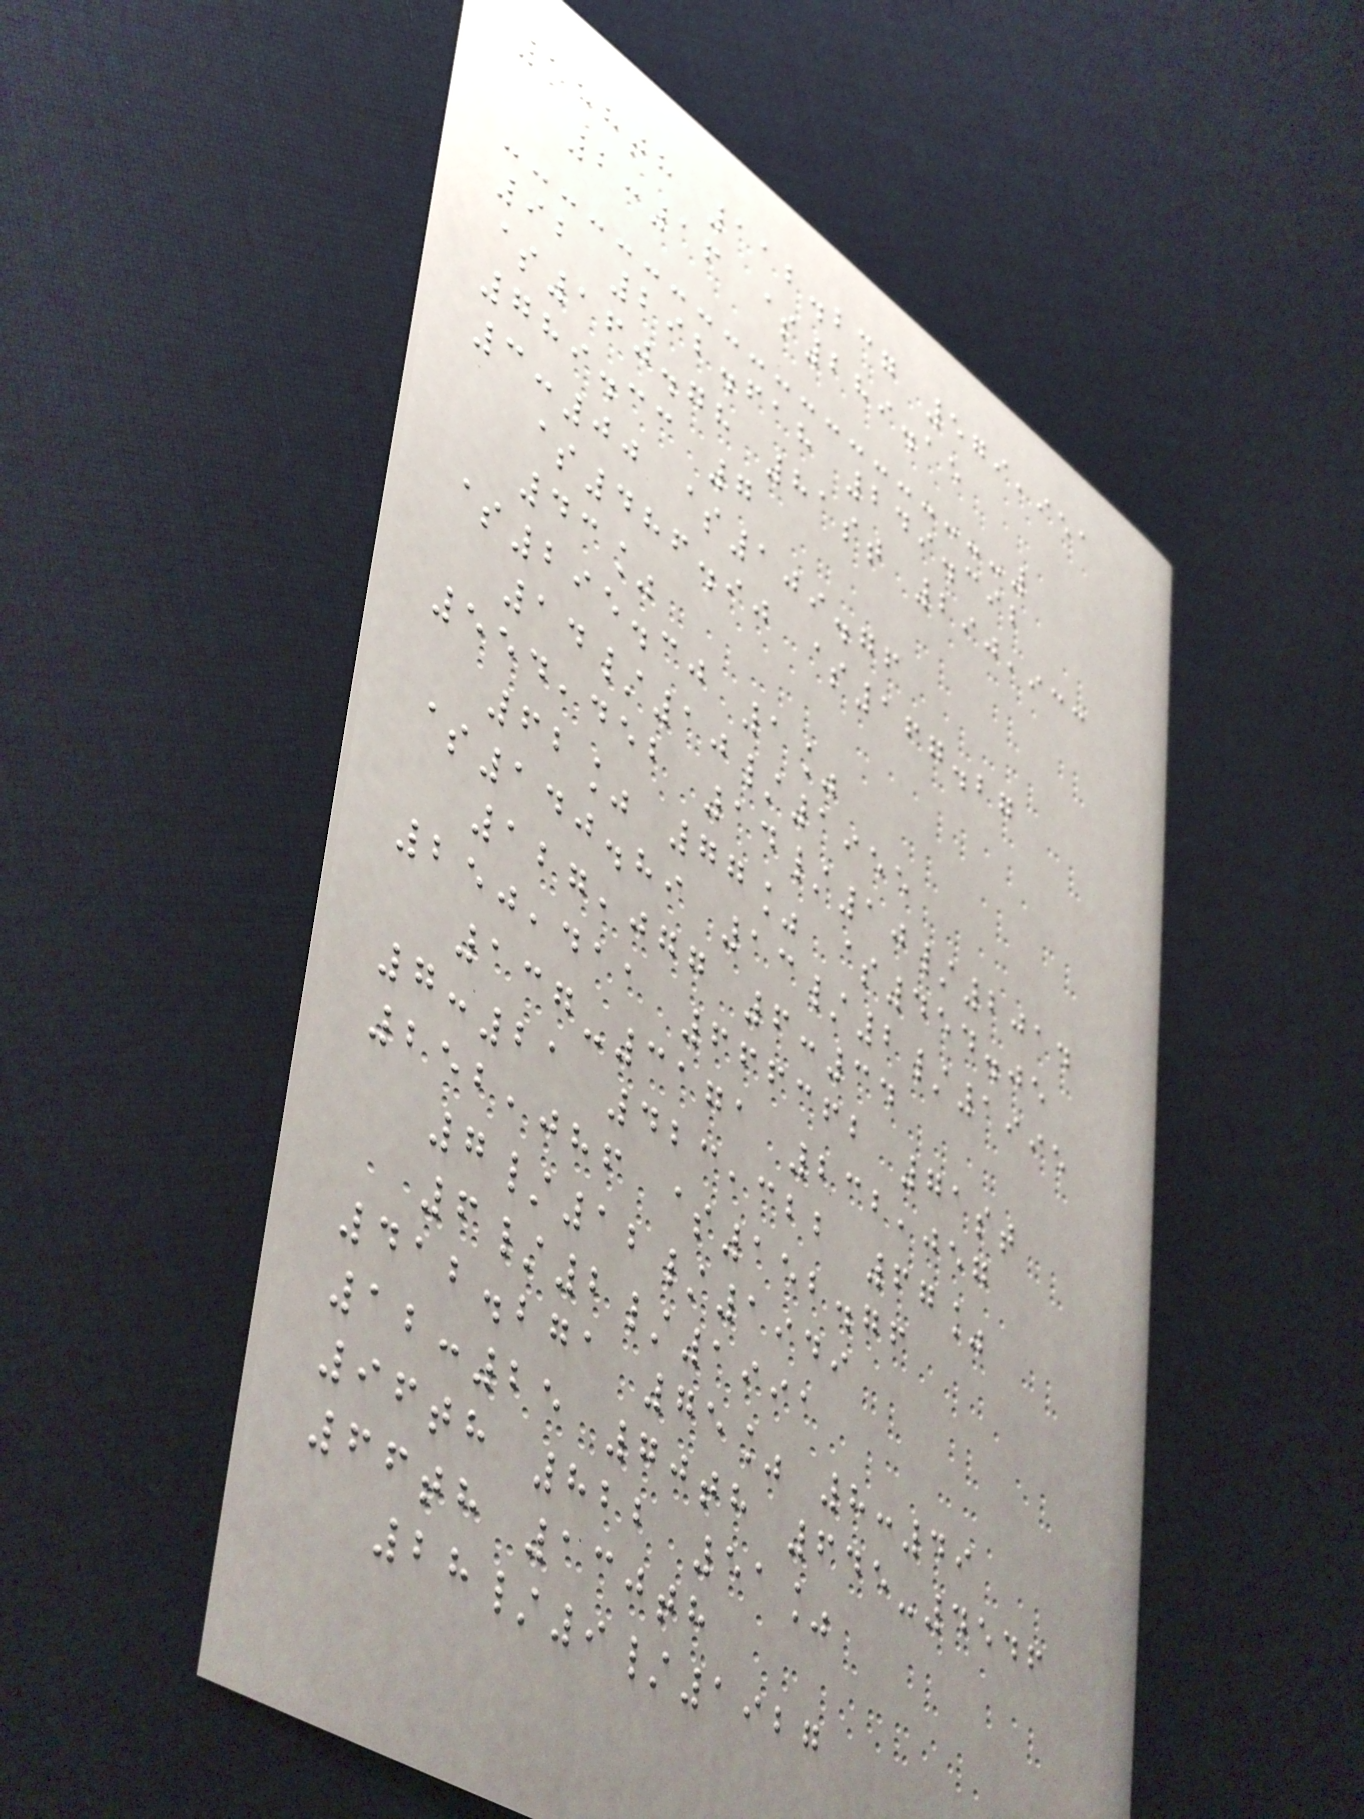158th 112.237 579,951
2:16 $289.15
92 292.618 249.392
$160.78 81st 290,933
789.33 7
3:00 $109.76
$486.90 $167.27
43%
$295.30 1%
14/10/1955
554,452 14/10/2014
62% 77% $454.05
$140.89 13/2/1995
127,077 6:34
250,411 666362 71st
137-3171 232,057
7:21 423,322 67%
252,086 $152.76
7/12/1949
6/2/1991
412.271 75% 8:49
12:25 70th 645-4546
96th 822 51%
66th 130th
28/9/1927
